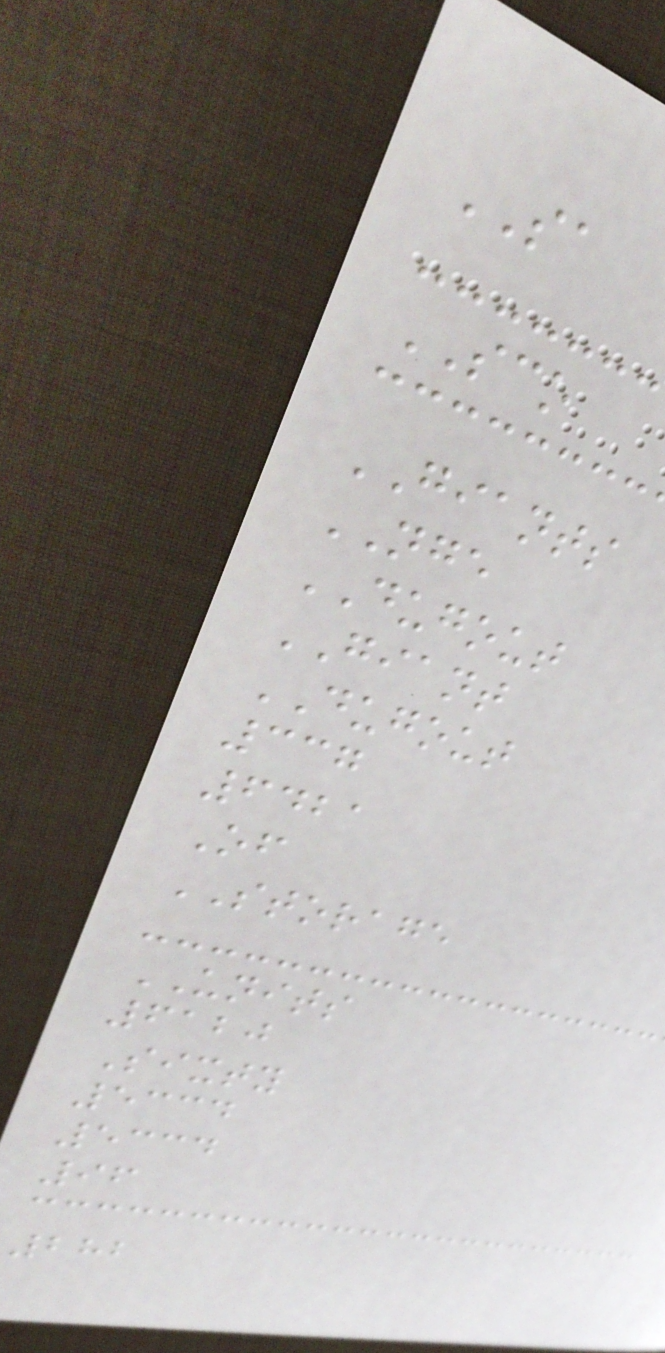SA
SCO
GIANTS
NGE
DUGOUT
GIANT
DUGOUT
337
6421
Of
STORAGE
UNITS
6120
Sixty
5334
5334
96
282
